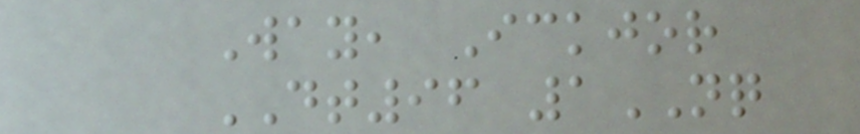Way, Ickjor
DT96 1NQ
